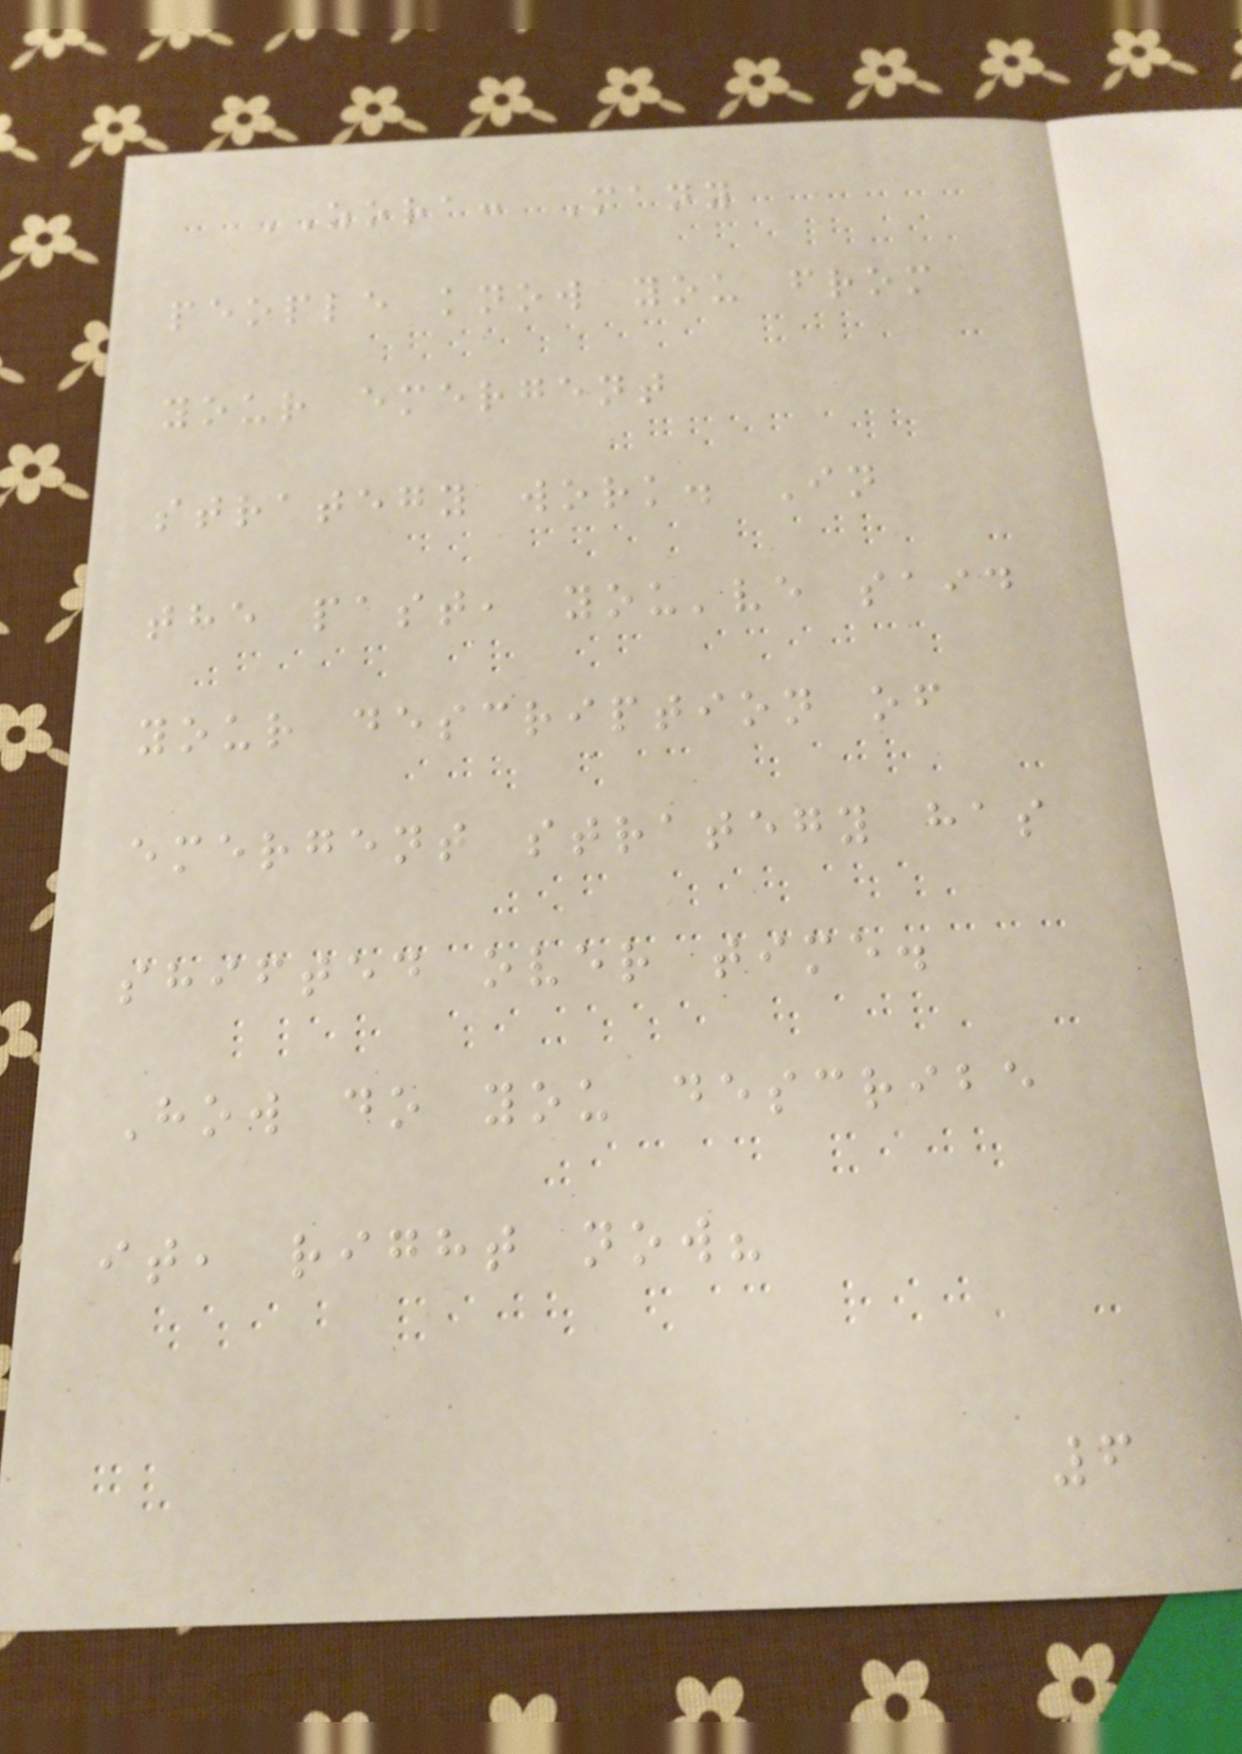ZORA: Many
people know you from
your emergent
strategy work. In
the past, you've said
your description of
emergent strategy has
shifted over time.
How do you describe
it, right now?
6
